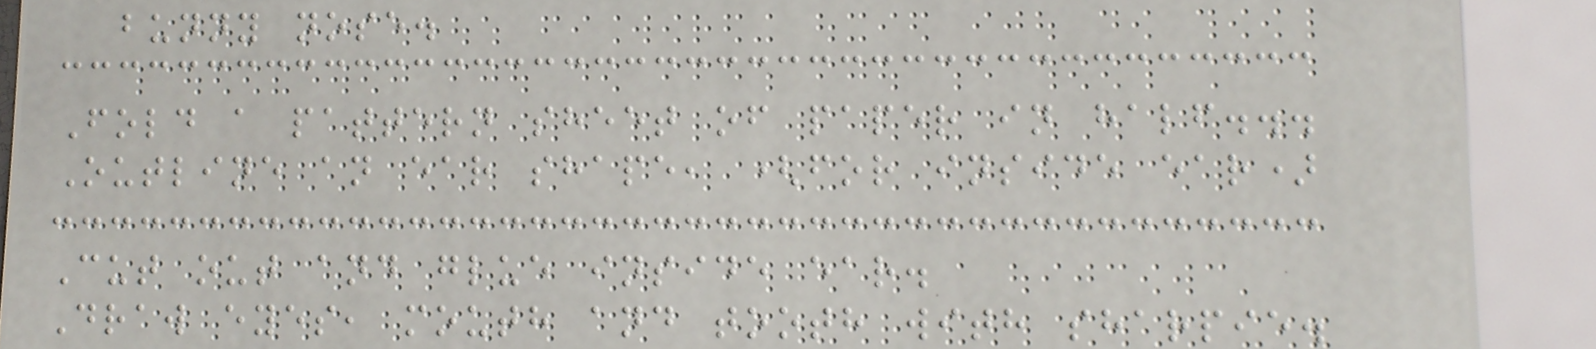bunny nose.
Fold a pattern sheet of paper in half...
Outline an ear shape, (for inside ear)
Cut out and glue inside ear.
Draw eyes, mouth and tooth with sharpie.
